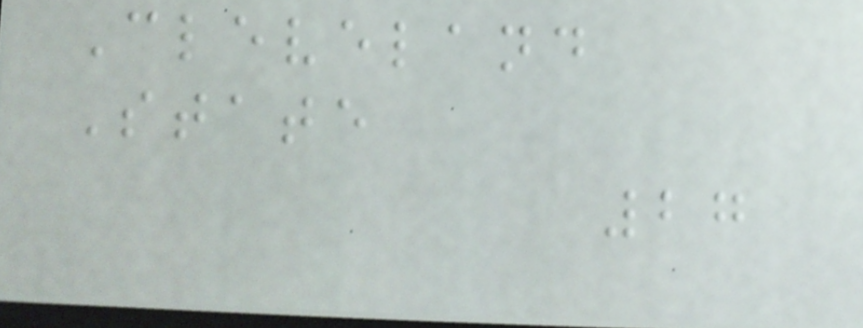Cleveland
State
27
